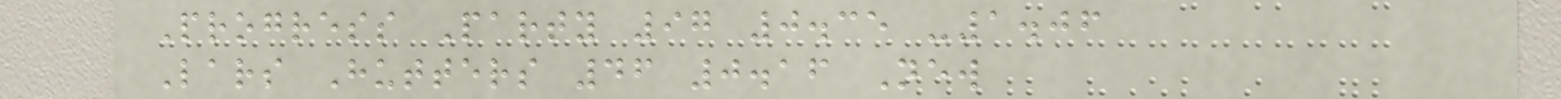Progress Party 97 0.35 -1.06
Lars Hutters 46 0.16 New
